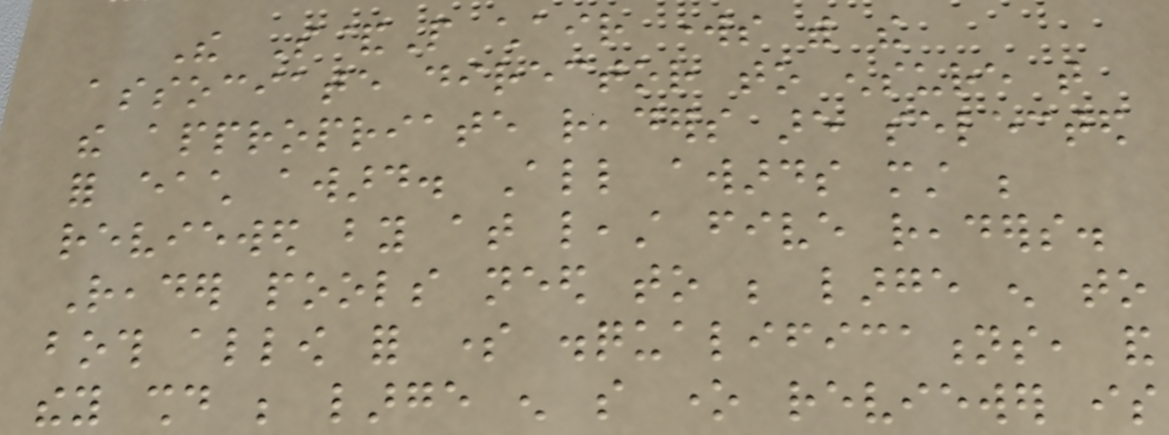The S&P chair works with the
associate director to ensure that
the appropriate readers are selected
for each award. All awards must be
reviewed by at least five readers.
Reader pools need to be large enough to
both allow for some disqualifications, and
they should be large enough so one reviewer is
